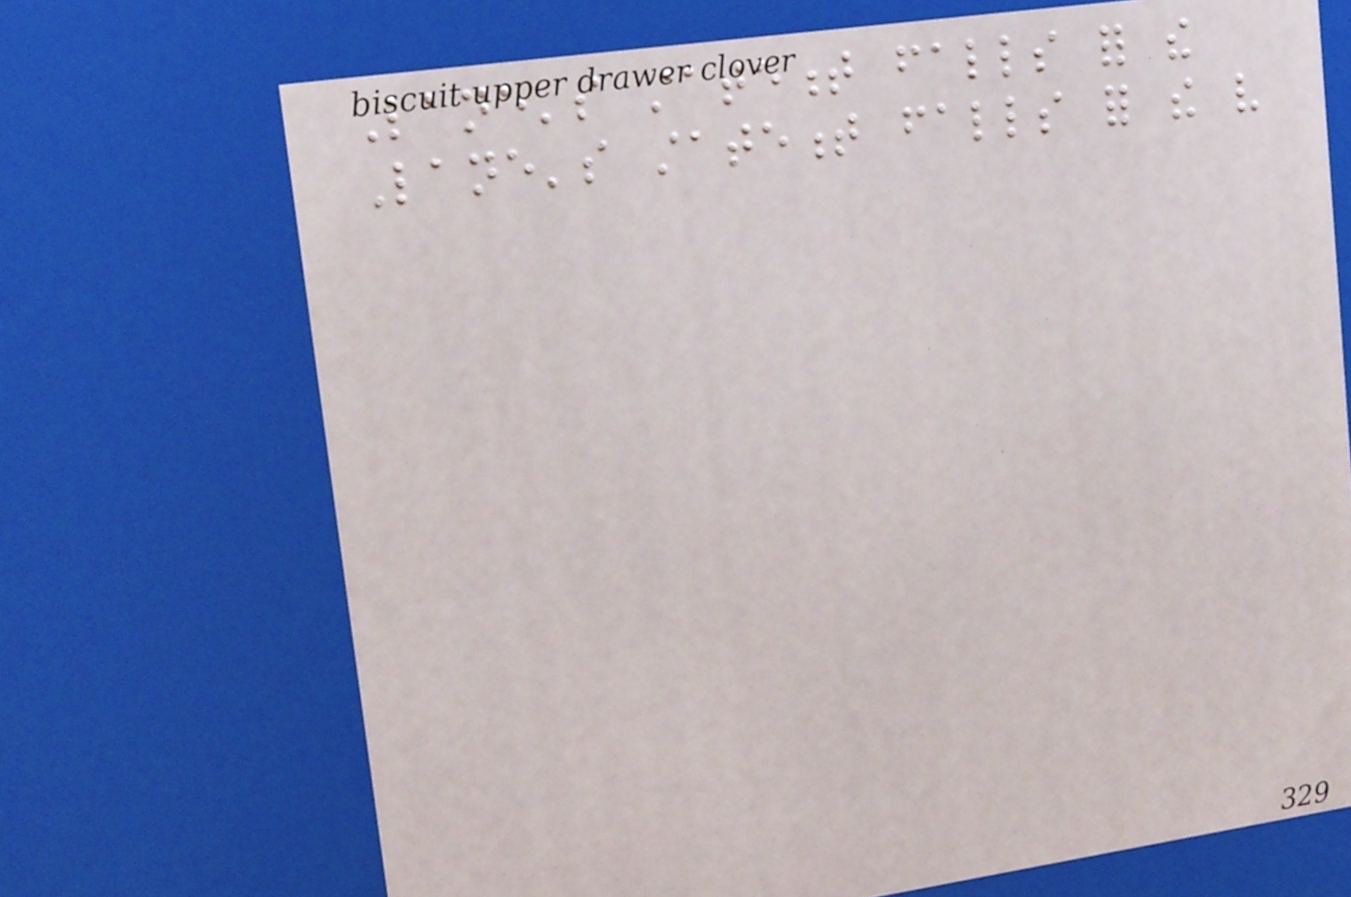Lane's statement falls for the
Lane's statement falls for the very
